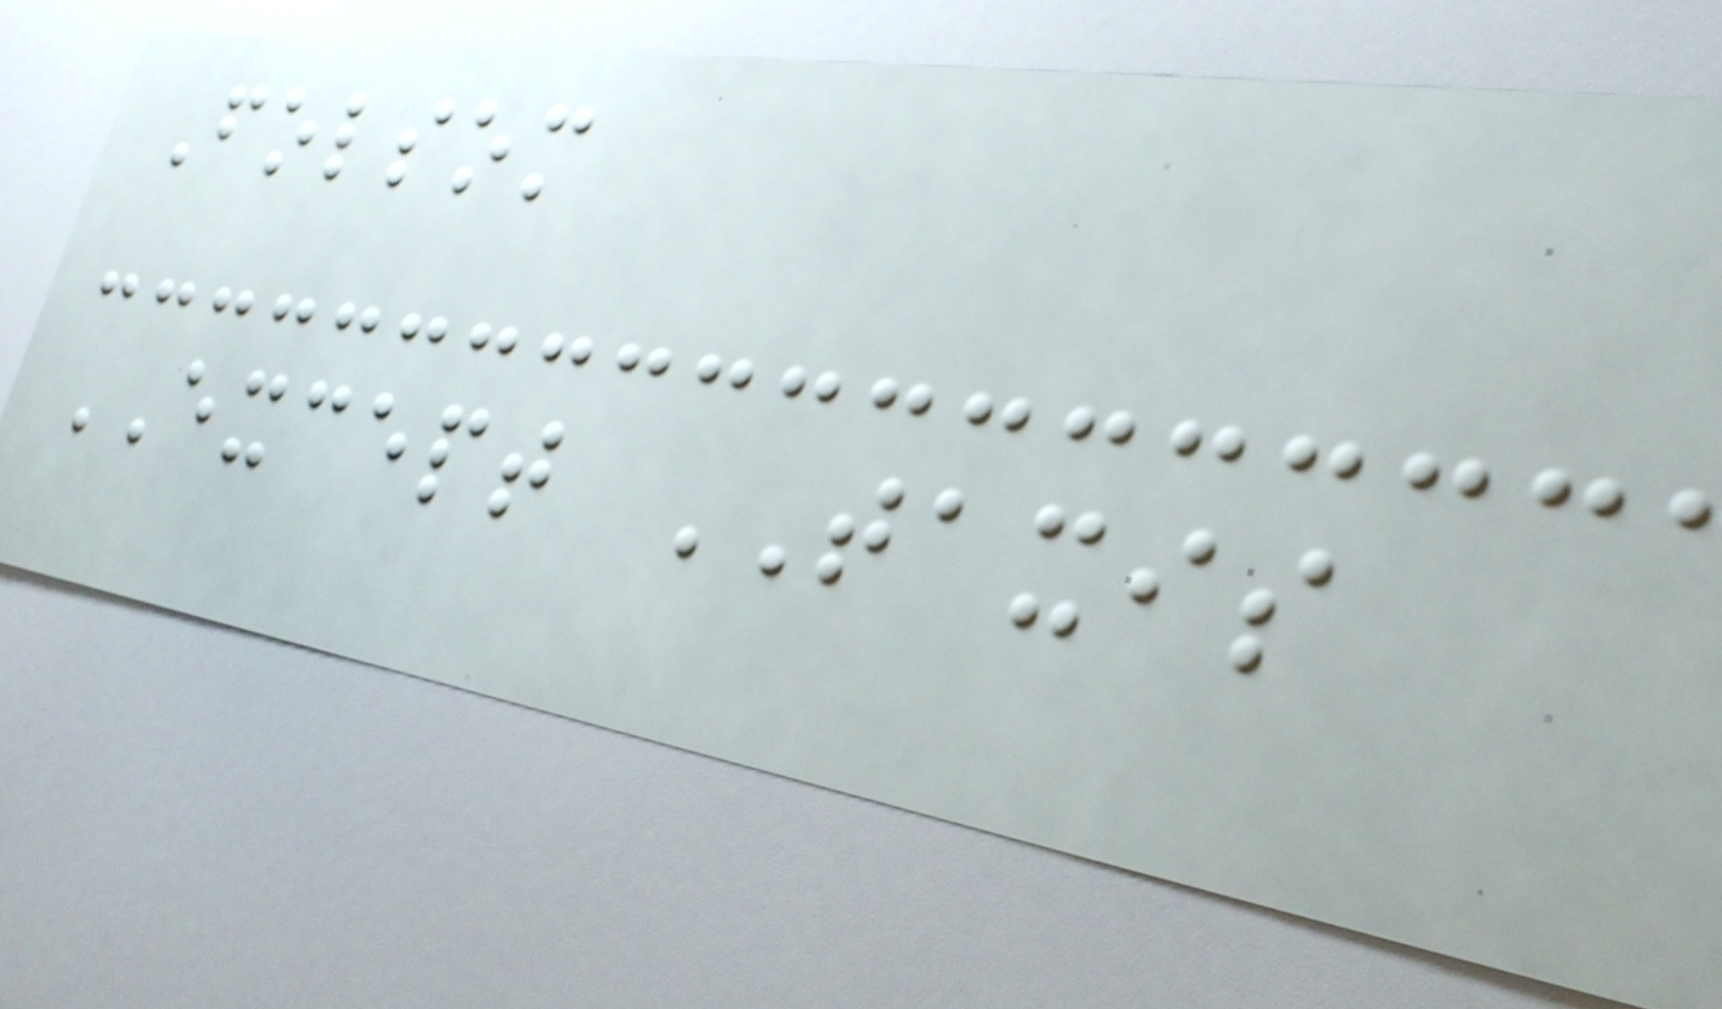Folsom
EXCEPT TAXIS
